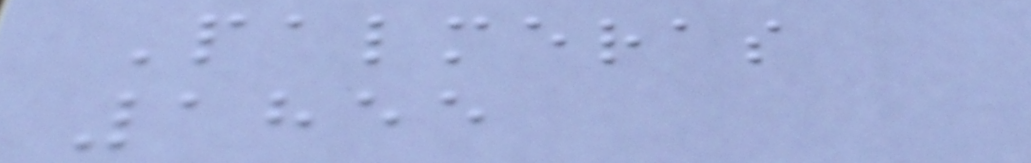Palmeras
1855
